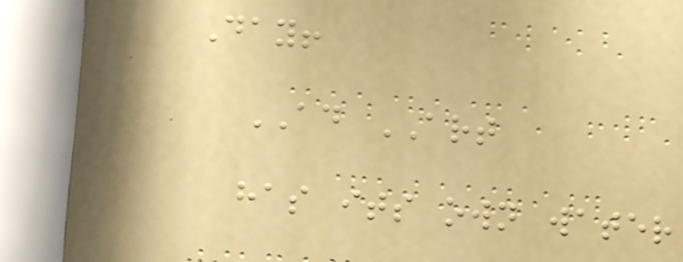Day!
AD ART
has its own water
